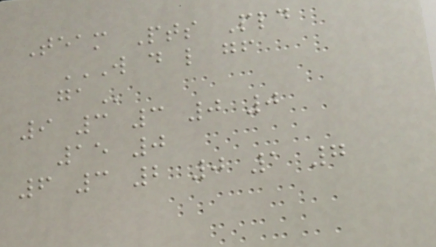Team Pts Pld
W D L GF
GA
9 3 3 0 0
15 0
6 3 2 0 1 7
